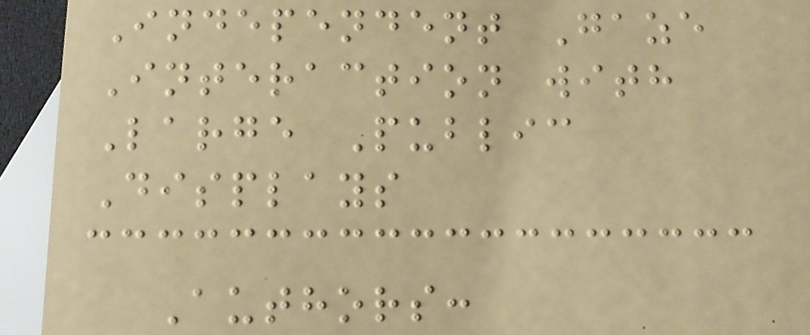Independent Gaze
Interaction with
Large Public
Displays
Authors:
